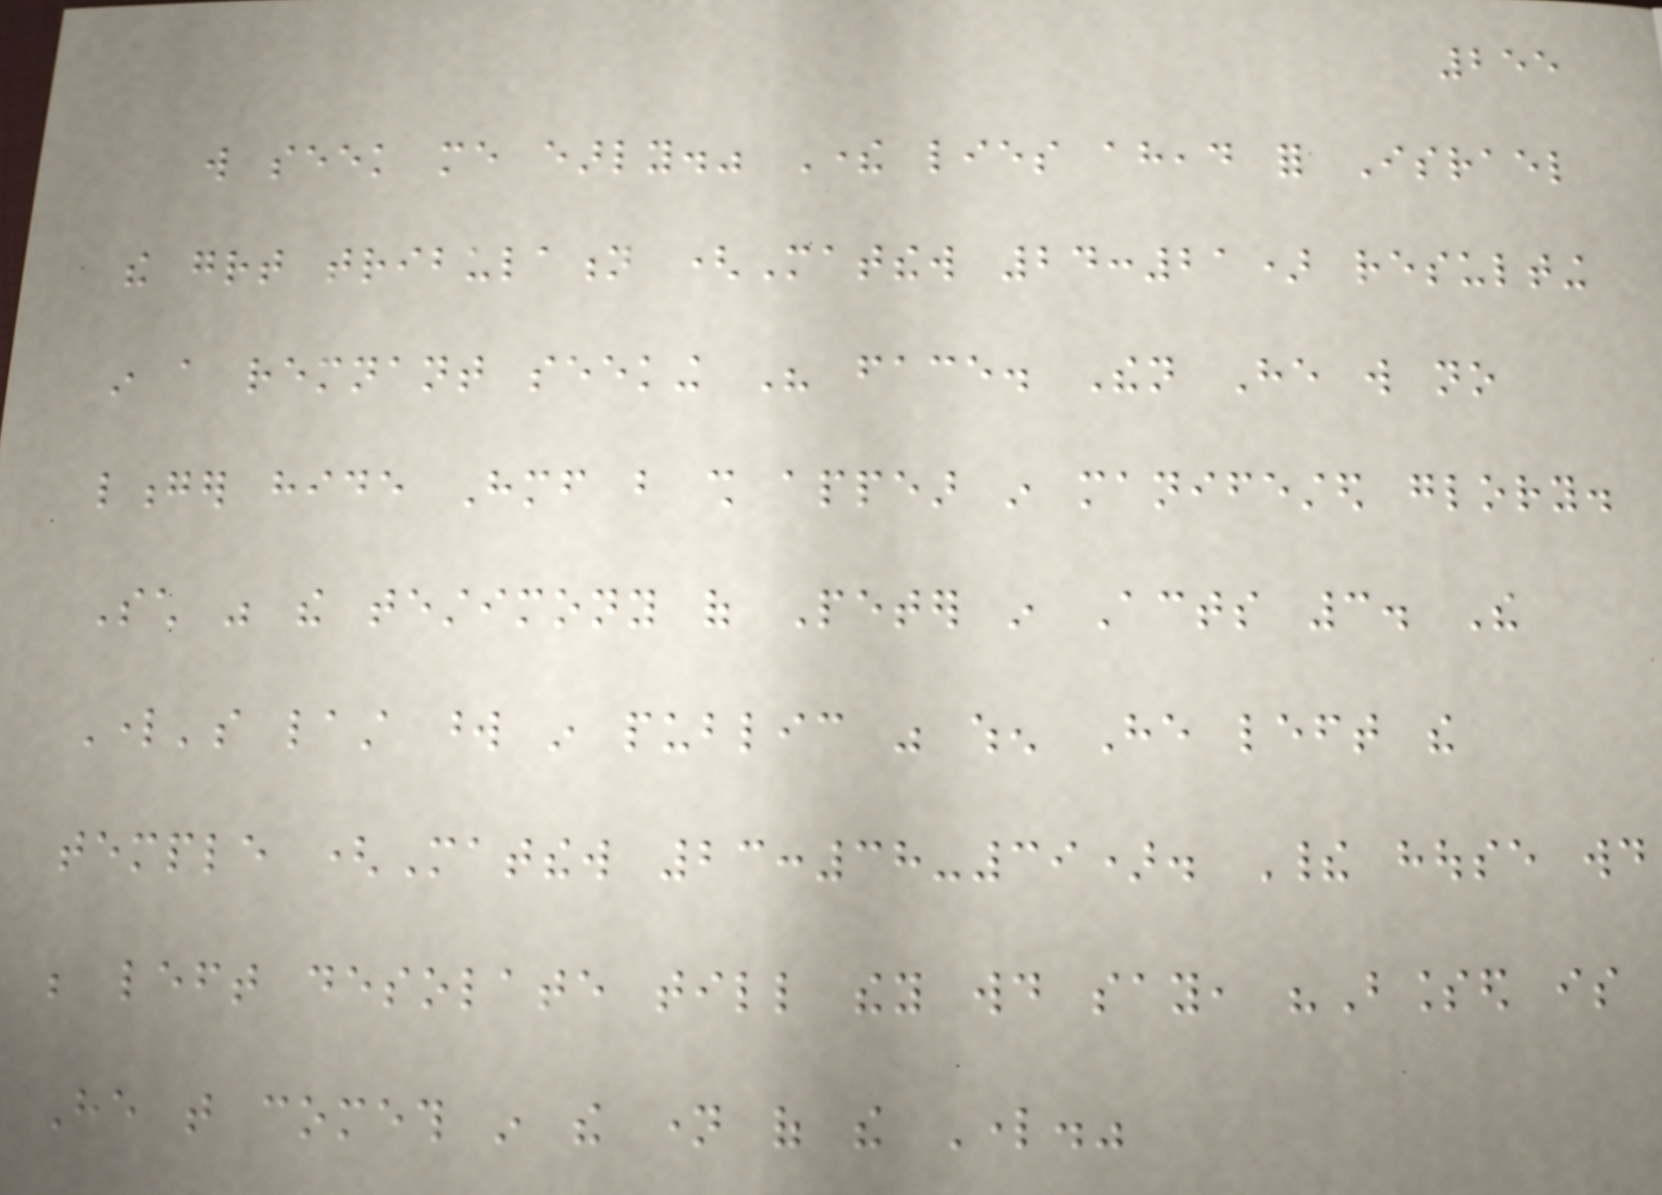255
will seek me early." There lies ahead for Israel
the great tribulation (Matthew 24:21) resulting
in a remnant seeking His face. Then He will no
longer hide Himself but shall appear in manifested glory.
Such was the testimony of Peter in Acts 3. The
Lord's last word in public was when He left the
temple (Matthew 23:38-39). Their house would
be left desolate till they would say, "Blessed is
He that cometh in the name of the Lord."
